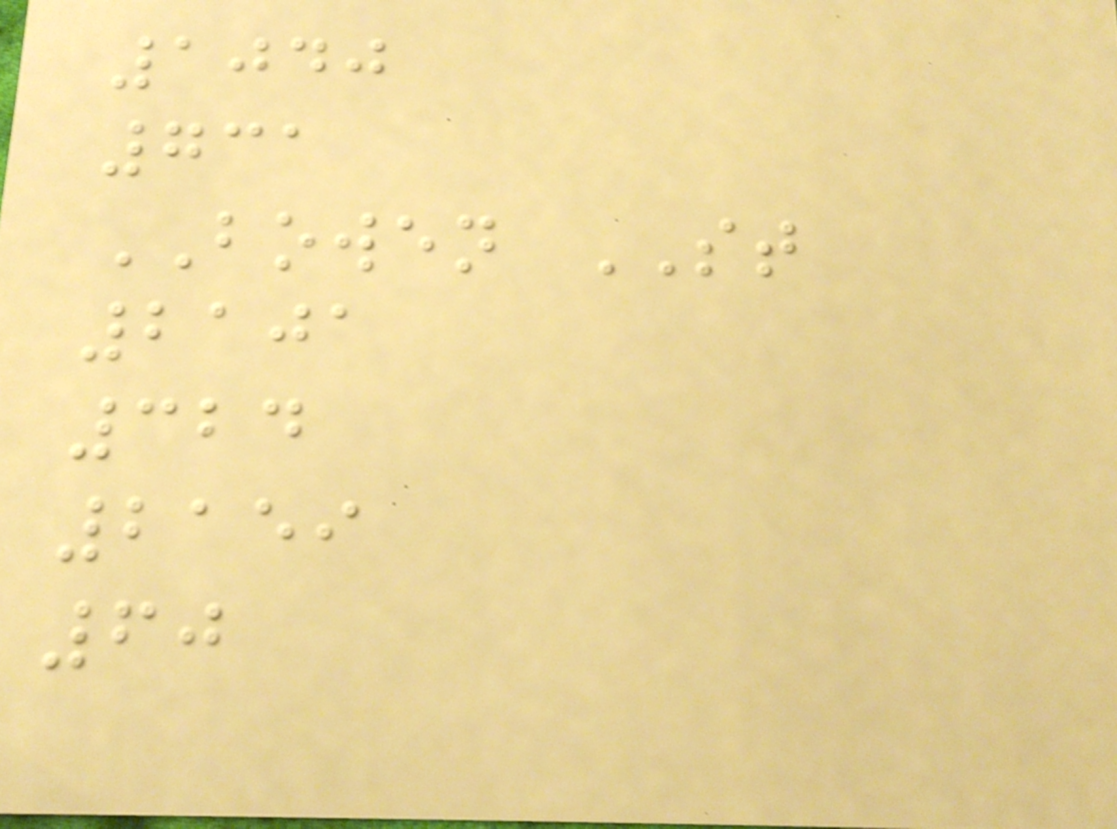1040
731
BOWEN ST
2101
324
2159
60
